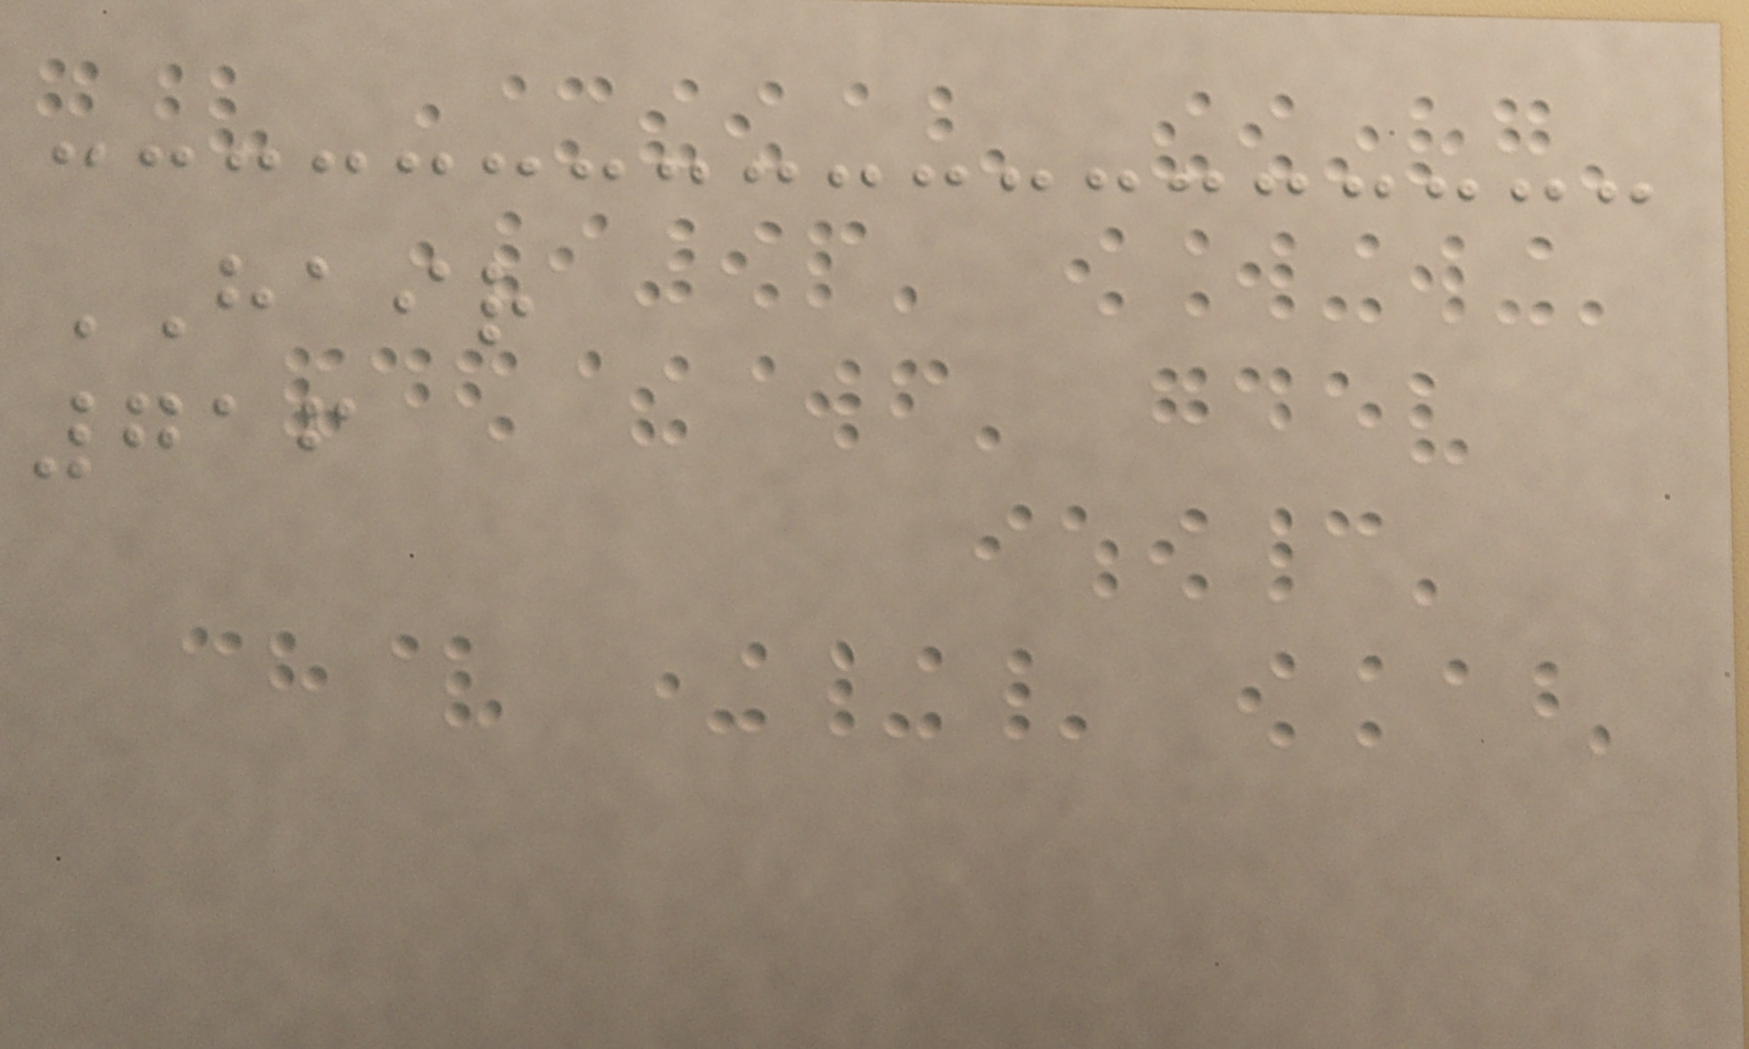HAIR
716
